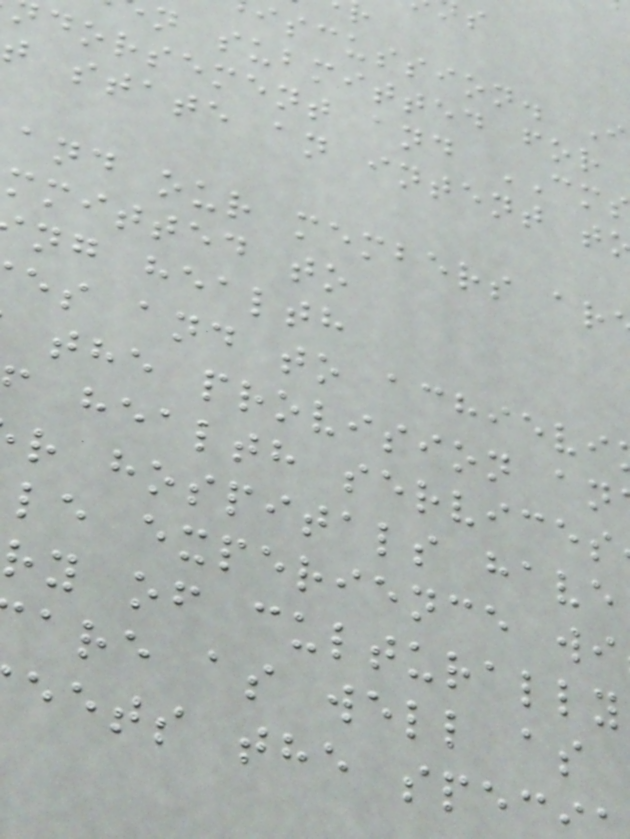iscussion. I
n submitted for
dorsement and CM
t state an intent t
and our members ar
mmitted to
ng health
es and to achievi
the provision an
health services
r hospitals have
le experience wi
ry of culturally
are as well as
eets the spec
